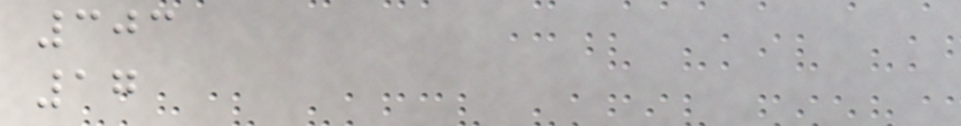303
17
